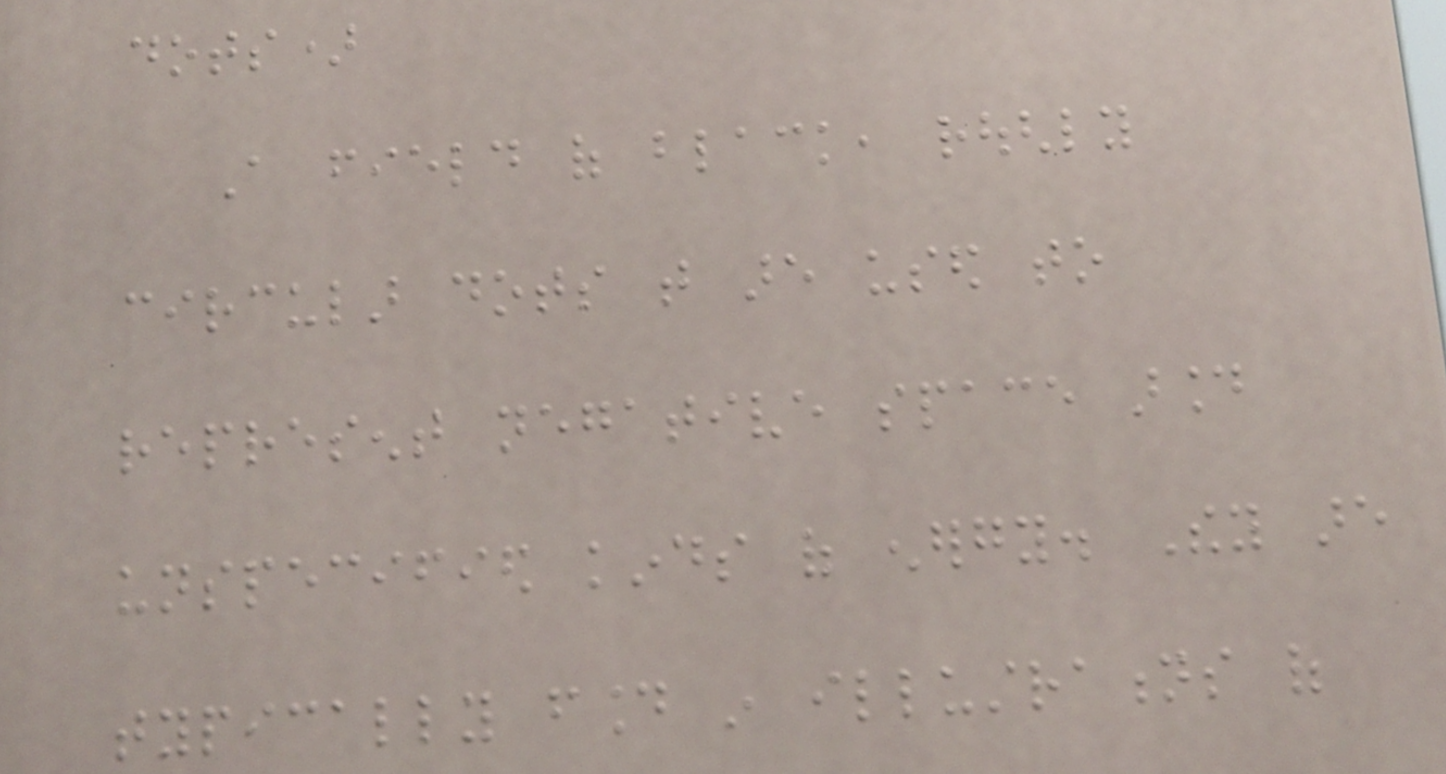dots)
A field of black, roughly
circular dots that are used to
represent negative space around
unspecified kinds of energy. They are
typically found in illustrations of
